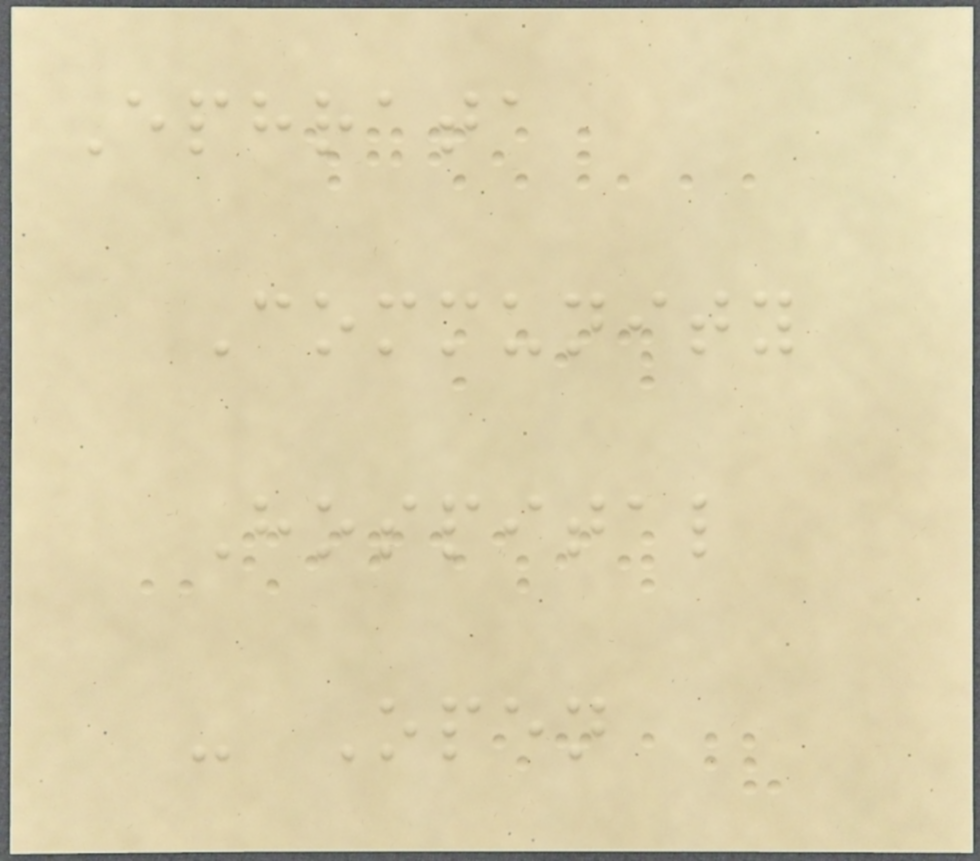Ephrata
Community
Hospital
- Open
